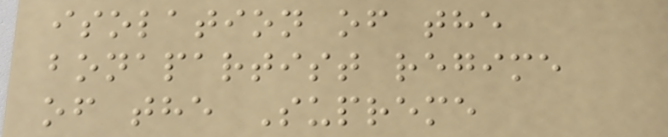isolation of the
bonapartist regime
of the Supreme
